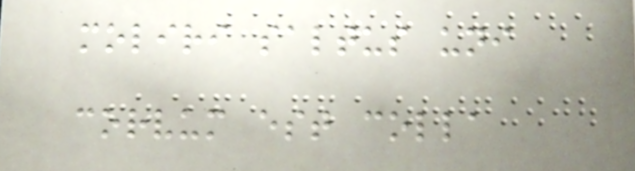moliri saltus uni
corvum est colla
